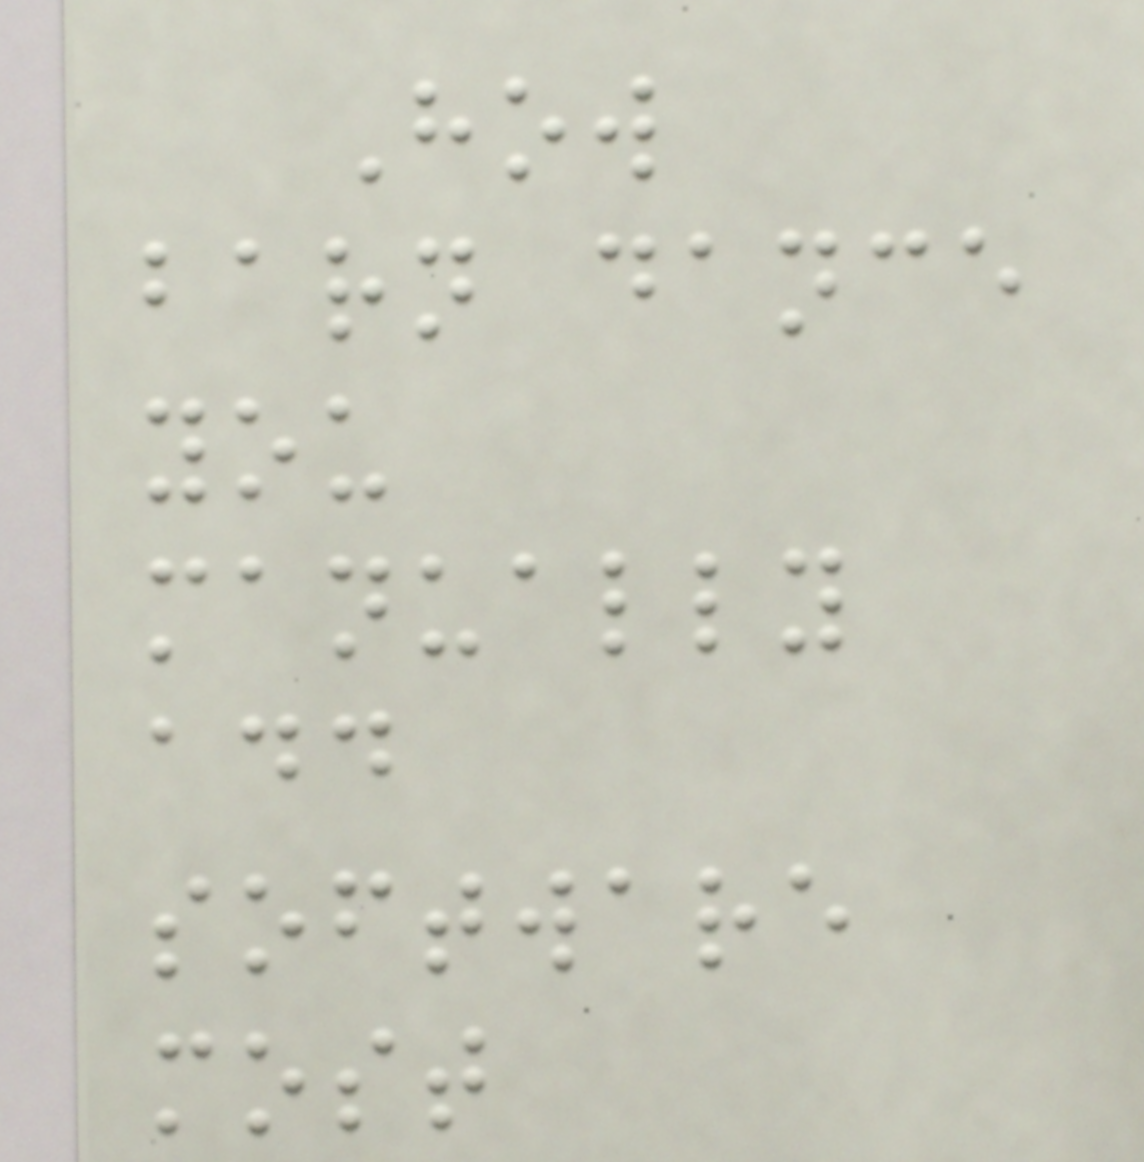How
barn dance
you
manually
add
software
most
